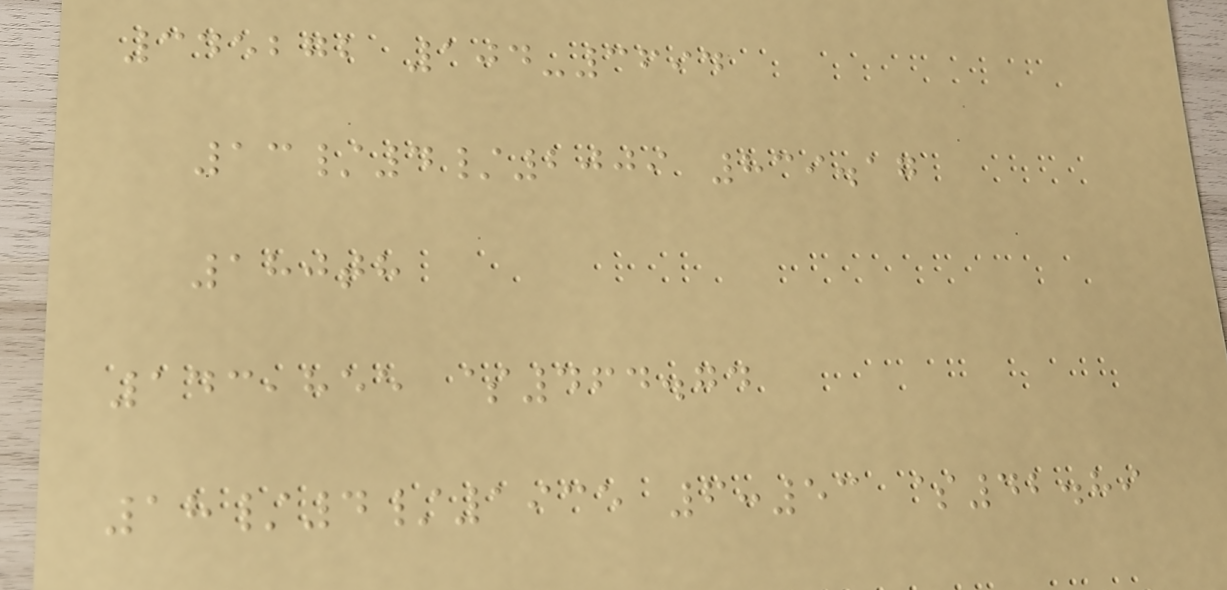345272 104-3694
13/4/2009 839.17
180th
143,855 $464.74
18/4/1935 6:53 $42.89
